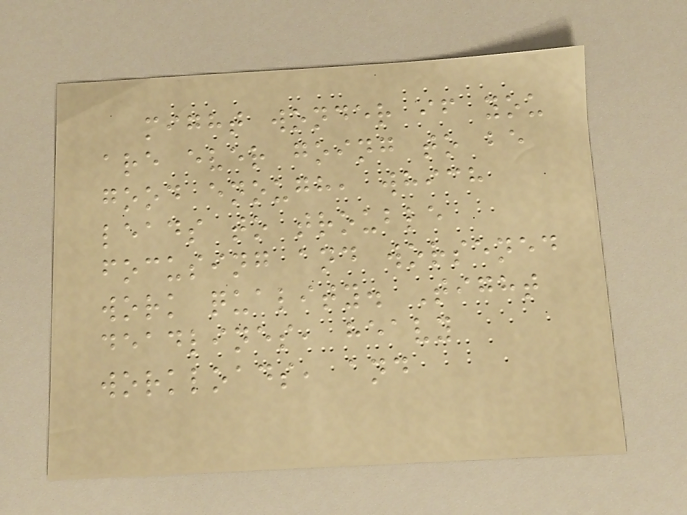might wonder if you
are ever going to be
good enough, which
leads to trouble
focusing and worsened
work quality. Tight
deadlines, heavy
workloads, and
